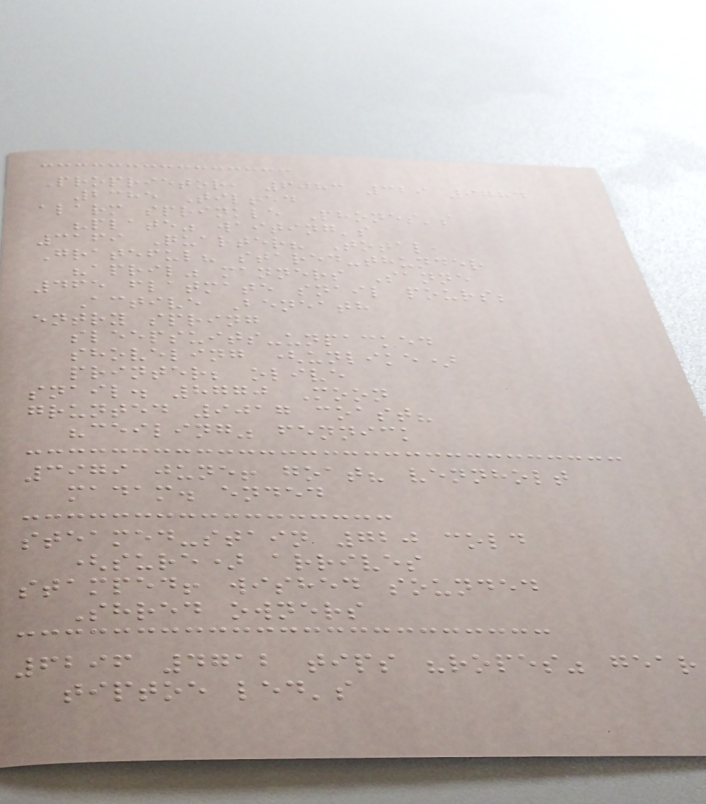Proprietor, 6083 329 9784
2385 Tilted
alarm sprinkle Phones's
"plate" waiting's
3169 Quarter? Total,
Grateful? stared-thunder
"april" manners Sanne
465 flatmate snail pours;
Active Beneath
entry spring
sleepsuits-unpacked
shoveling (unlike)
printer; olive
snail. 8770 Moon
grunted 9017 coast?
"ceiling" fennick
3979 june! goat? vennholt
madam. ended
steamed-stain 720 cold
(sure) arrives
stamped! wished sounded
Shred owners
6296 4712 tips "ropes" gear
tiptoe led's
